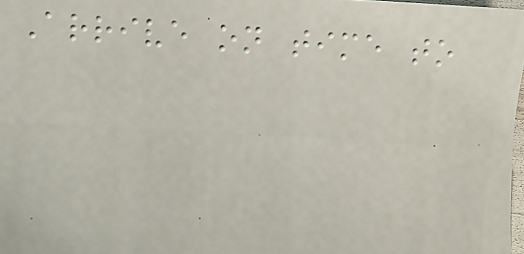Arrive on time to
